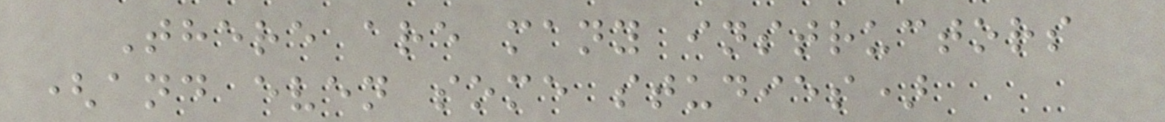There are many instructors
(and even some studies)
